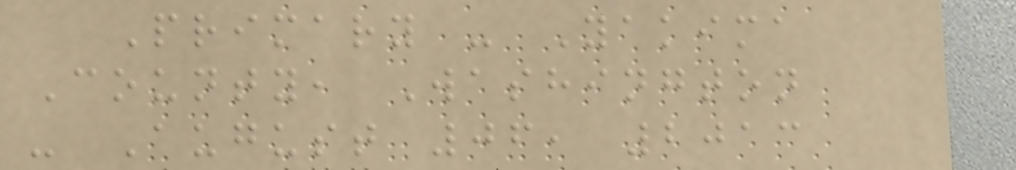Primary - Yakima
County, Washington
- August 06, 2013
